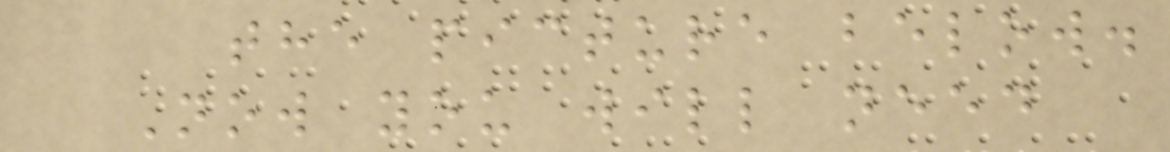the picture below.
Now you will need
